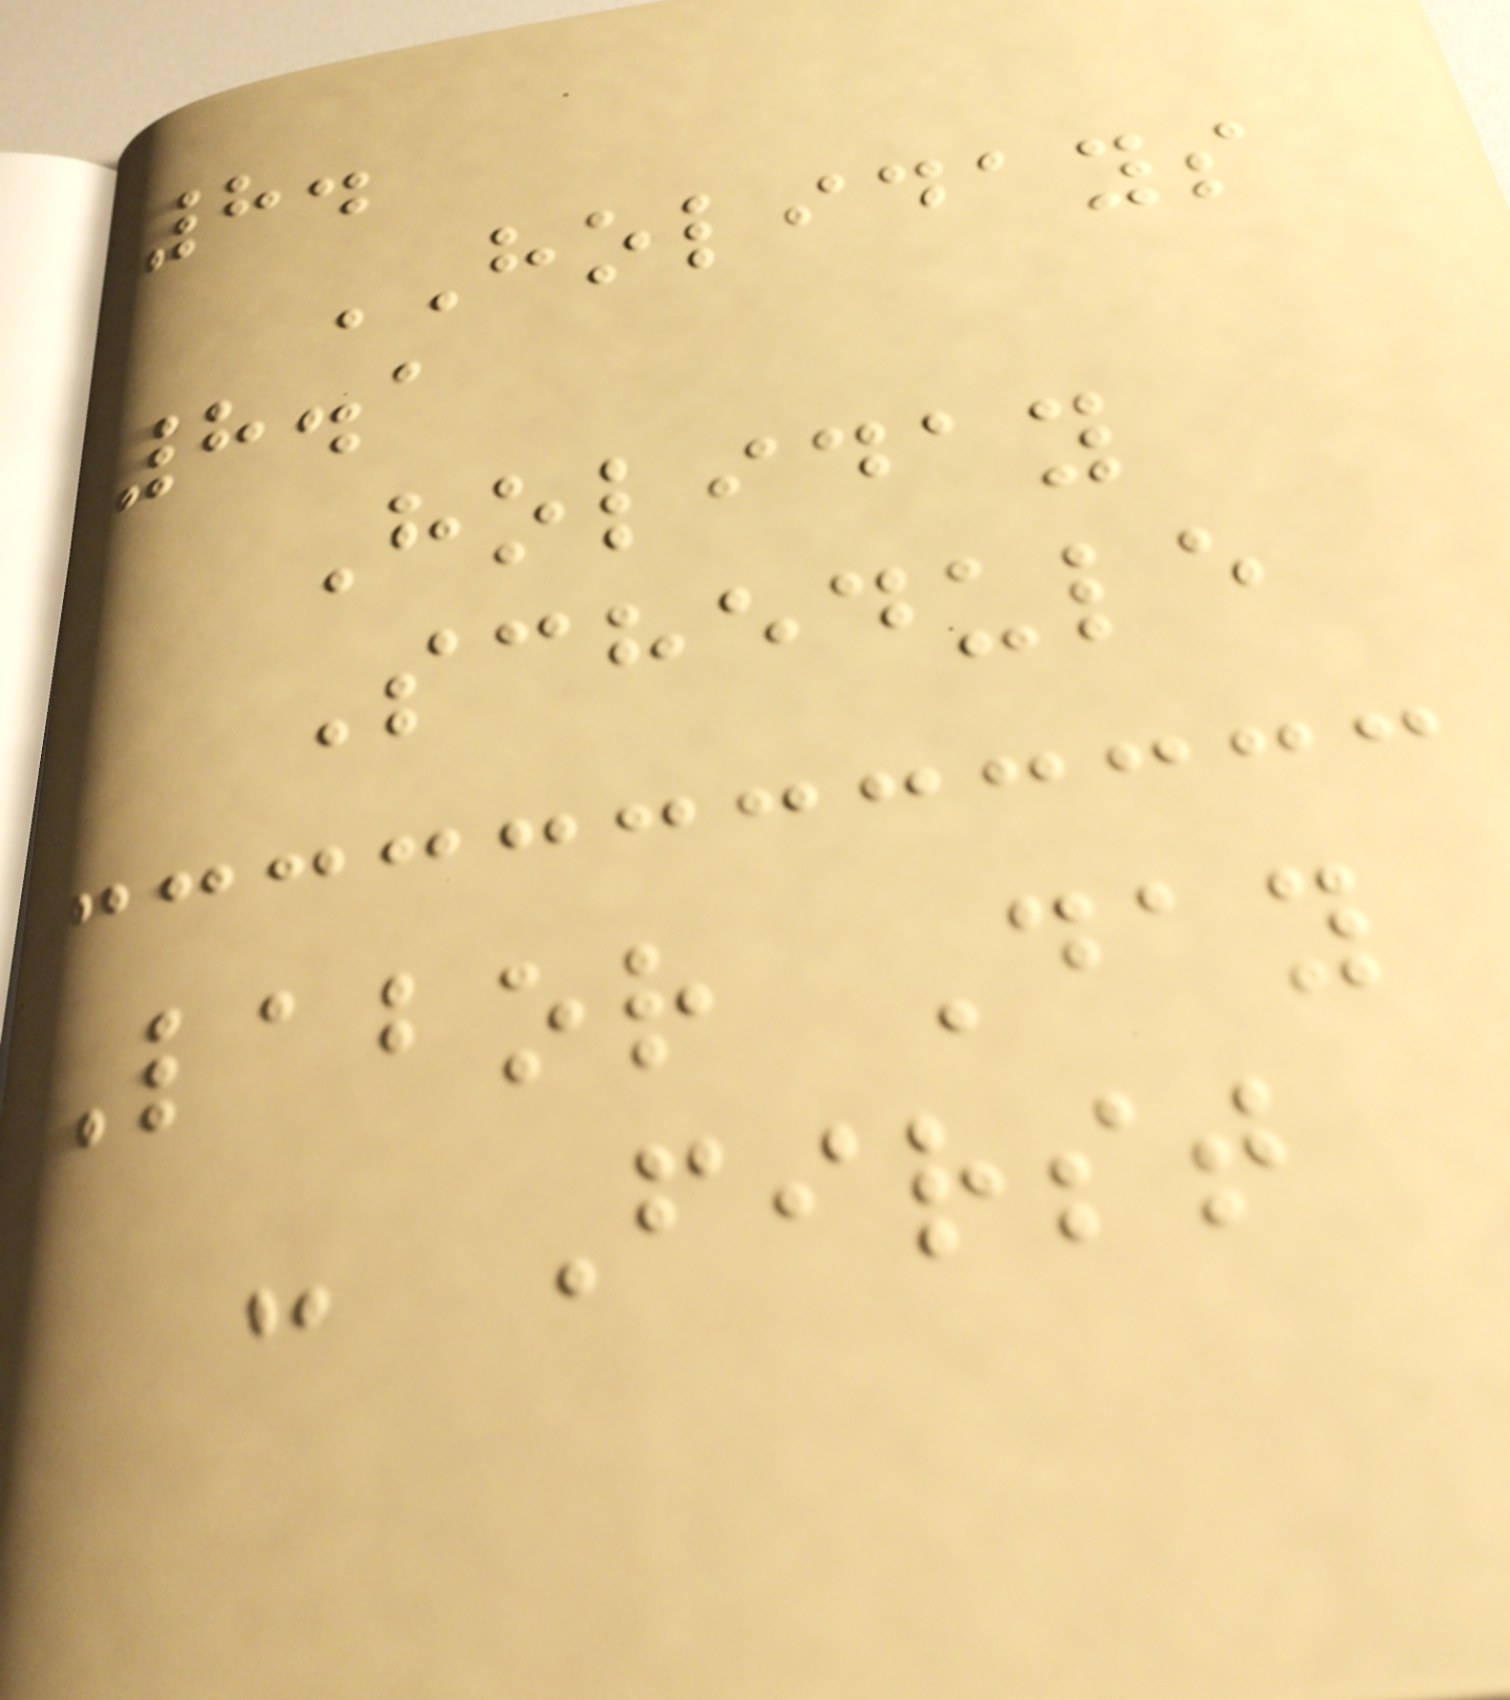8.
HOLIDAYS
8.1
Holiday
Schedule
Labor Day
- First
